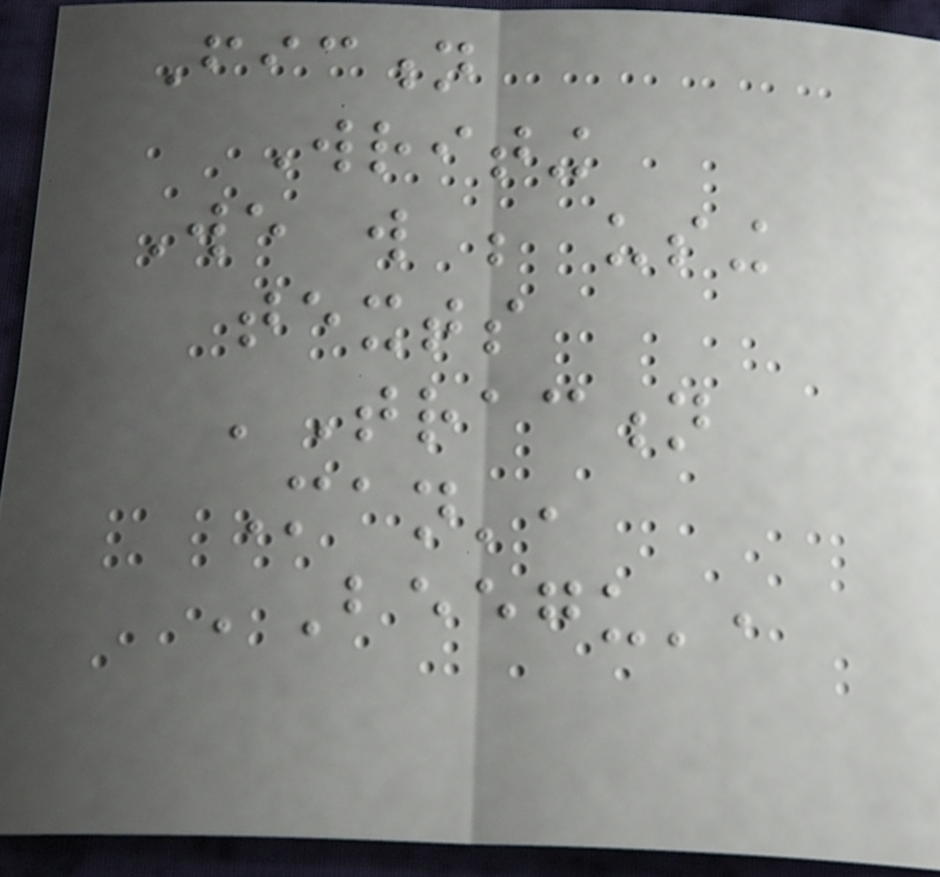Fiction
Writing
We will be using
texts
'Traction
Man',
'Beegu',
